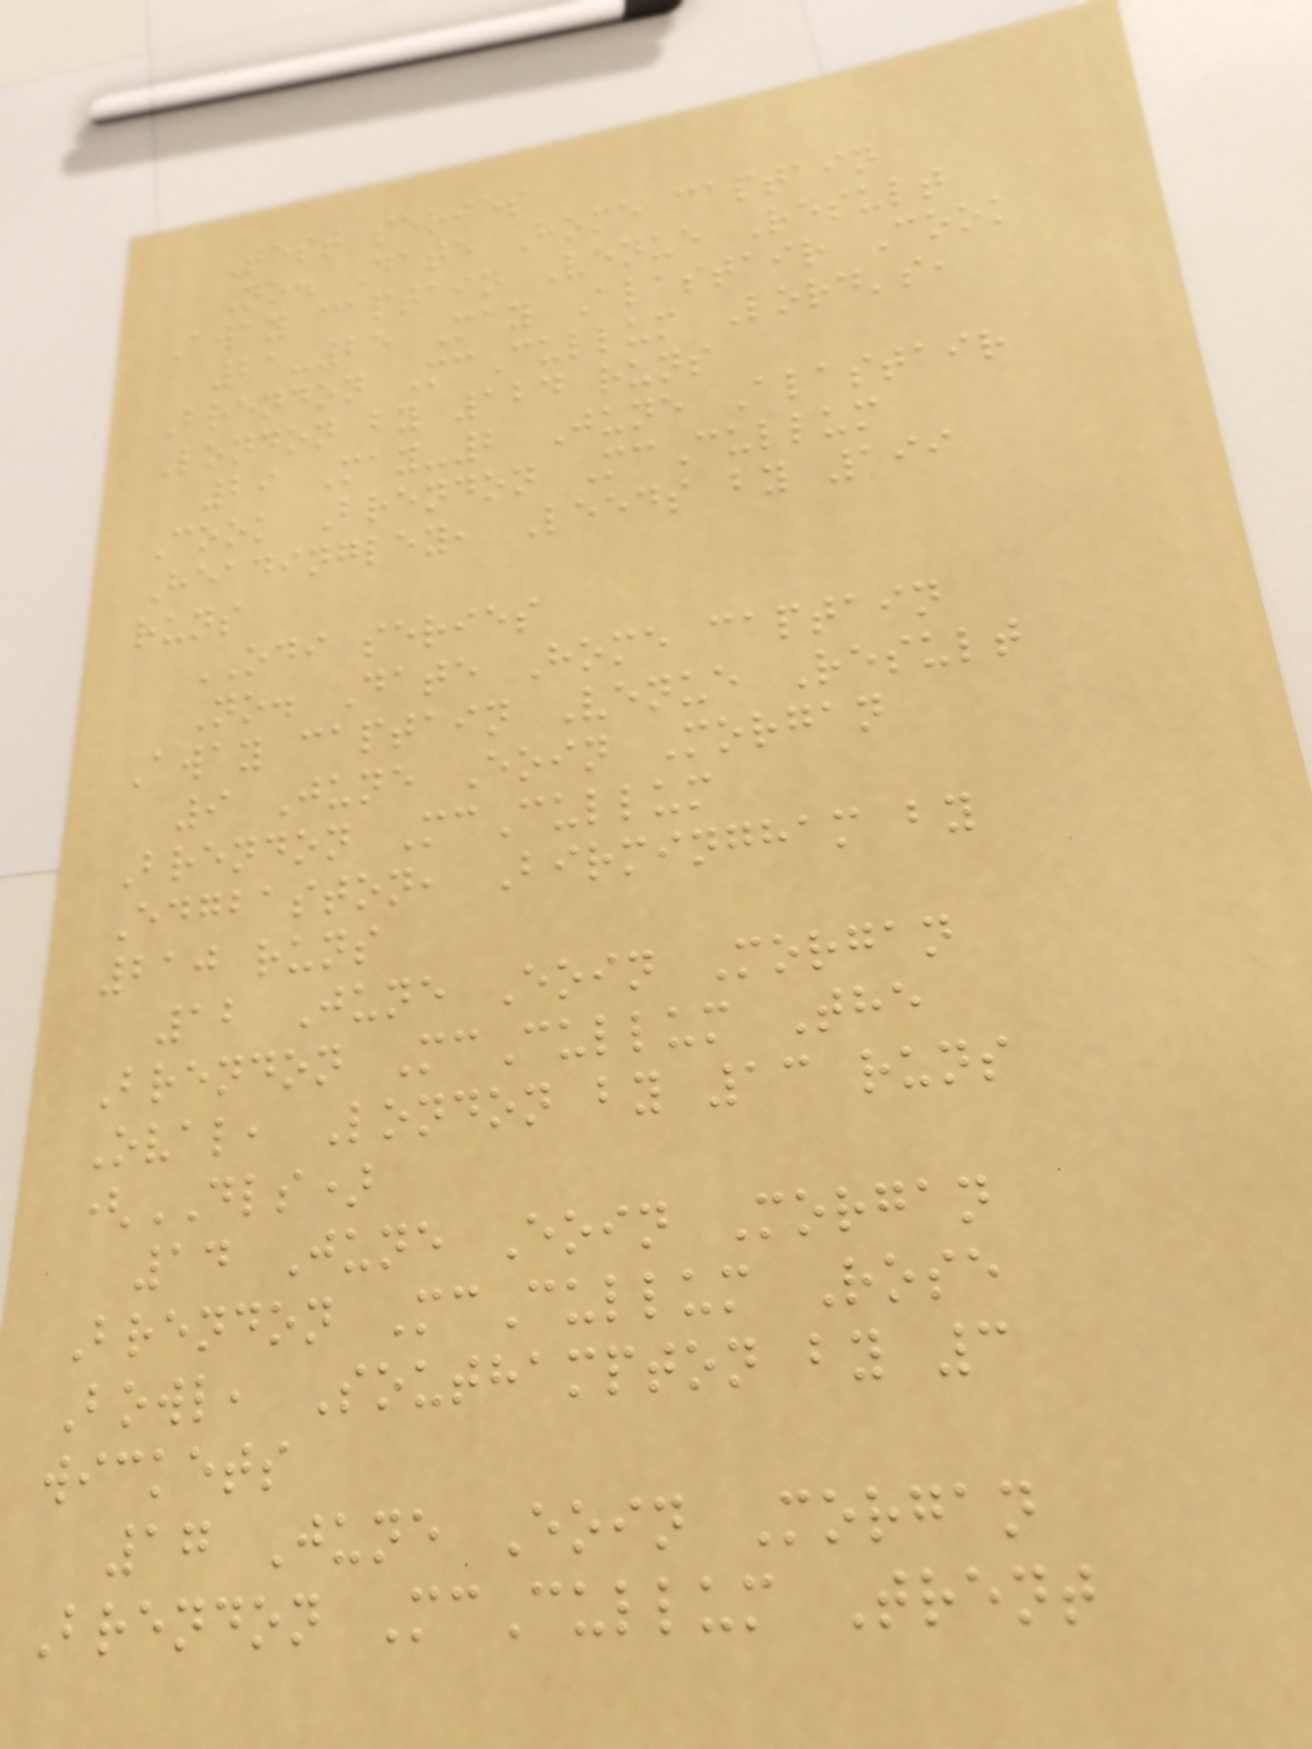Test series
No. Date Home captain
Away captain Venue Result
21-25 May Alastair Cook
Brendon McCullum Lord's,
London by 124 runs
29 May-2 June Alastair
Cook Brendon McCullum
Headingley, Leeds by 199
runs
ODI series
No. Date Home captain
Away captain Venue Result
9 June Eoin Morgan
Brendon McCullum
Edgbaston, Birmingham by
210 runs
12 June Eoin Morgan
Brendon McCullum The
Oval, London by 13 runs
(DLS)
14 June Eoin Morgan
Brendon McCullum Rose
Bowl, Southampton by 3
wickets
17 June Eoin Morgan
Brendon McCullum Trent
